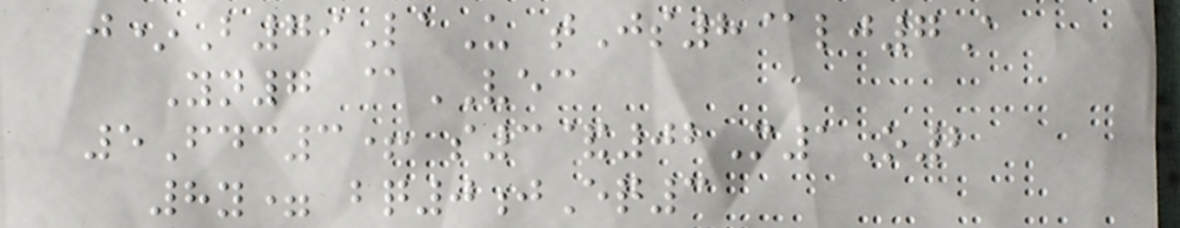j*B79LaU tJs8@lj7A
Yn7 @VEC
5Fdc3+ s3&02M1O2
8y= bq0jEq3
